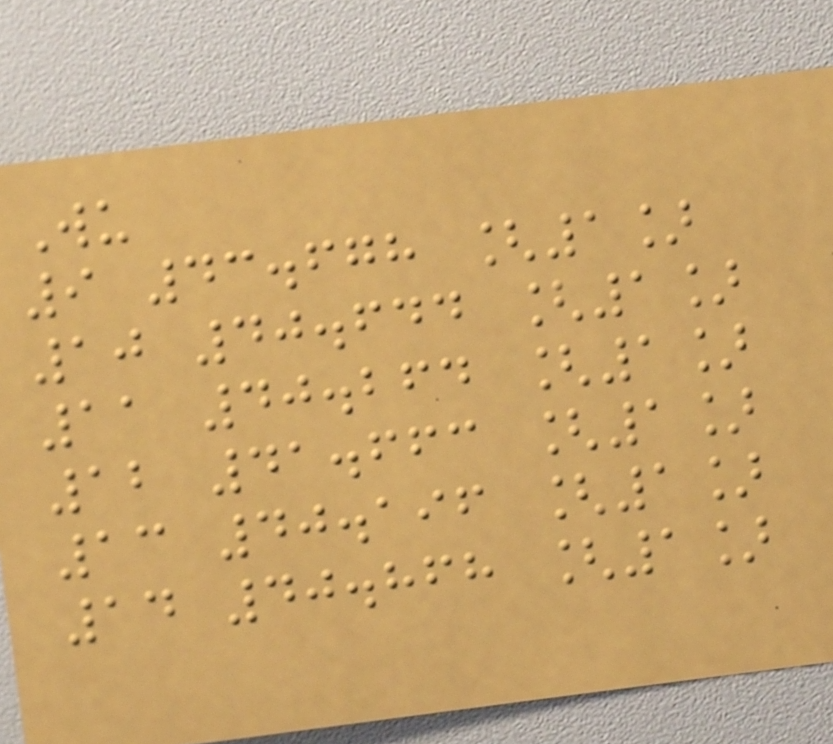Wu
9 43.678 [1]
10 40.644 [1]
11 40.264 [1]
12 41.663 [1]
13 40.196 [1]
14 40.868 [1]
